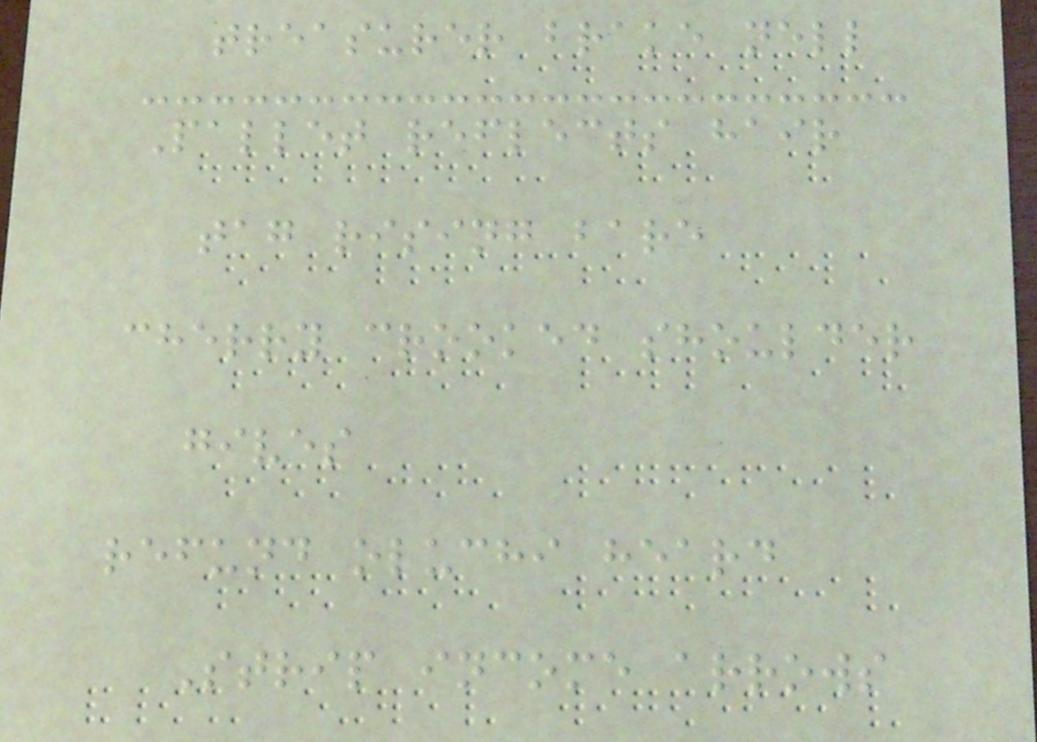treasurer brake nell
Pallet reflects hair
tag rising bare
cherry crooked shoulder
gives
refund oluchi heard
Strip income arrows
